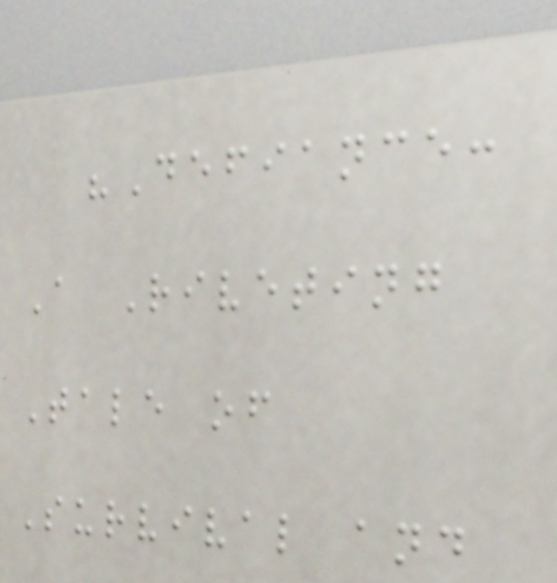"Defiance:
A Riveting
Tale of
Survival and
